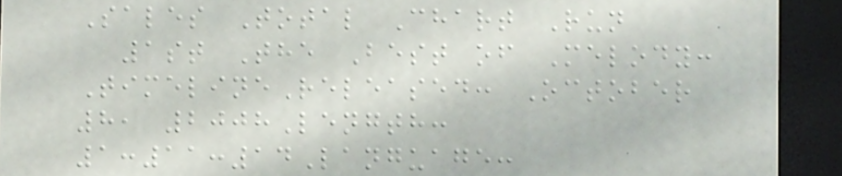Sales Total Chart Run
1st The Best of Melody:
TimelineReleased: October
8, 2008Length:
1:11:14Language:
